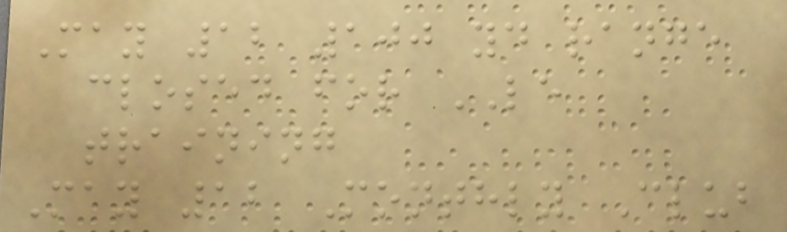May 12 100 yd range
closed for LE
training
May 12 Monthly Club
